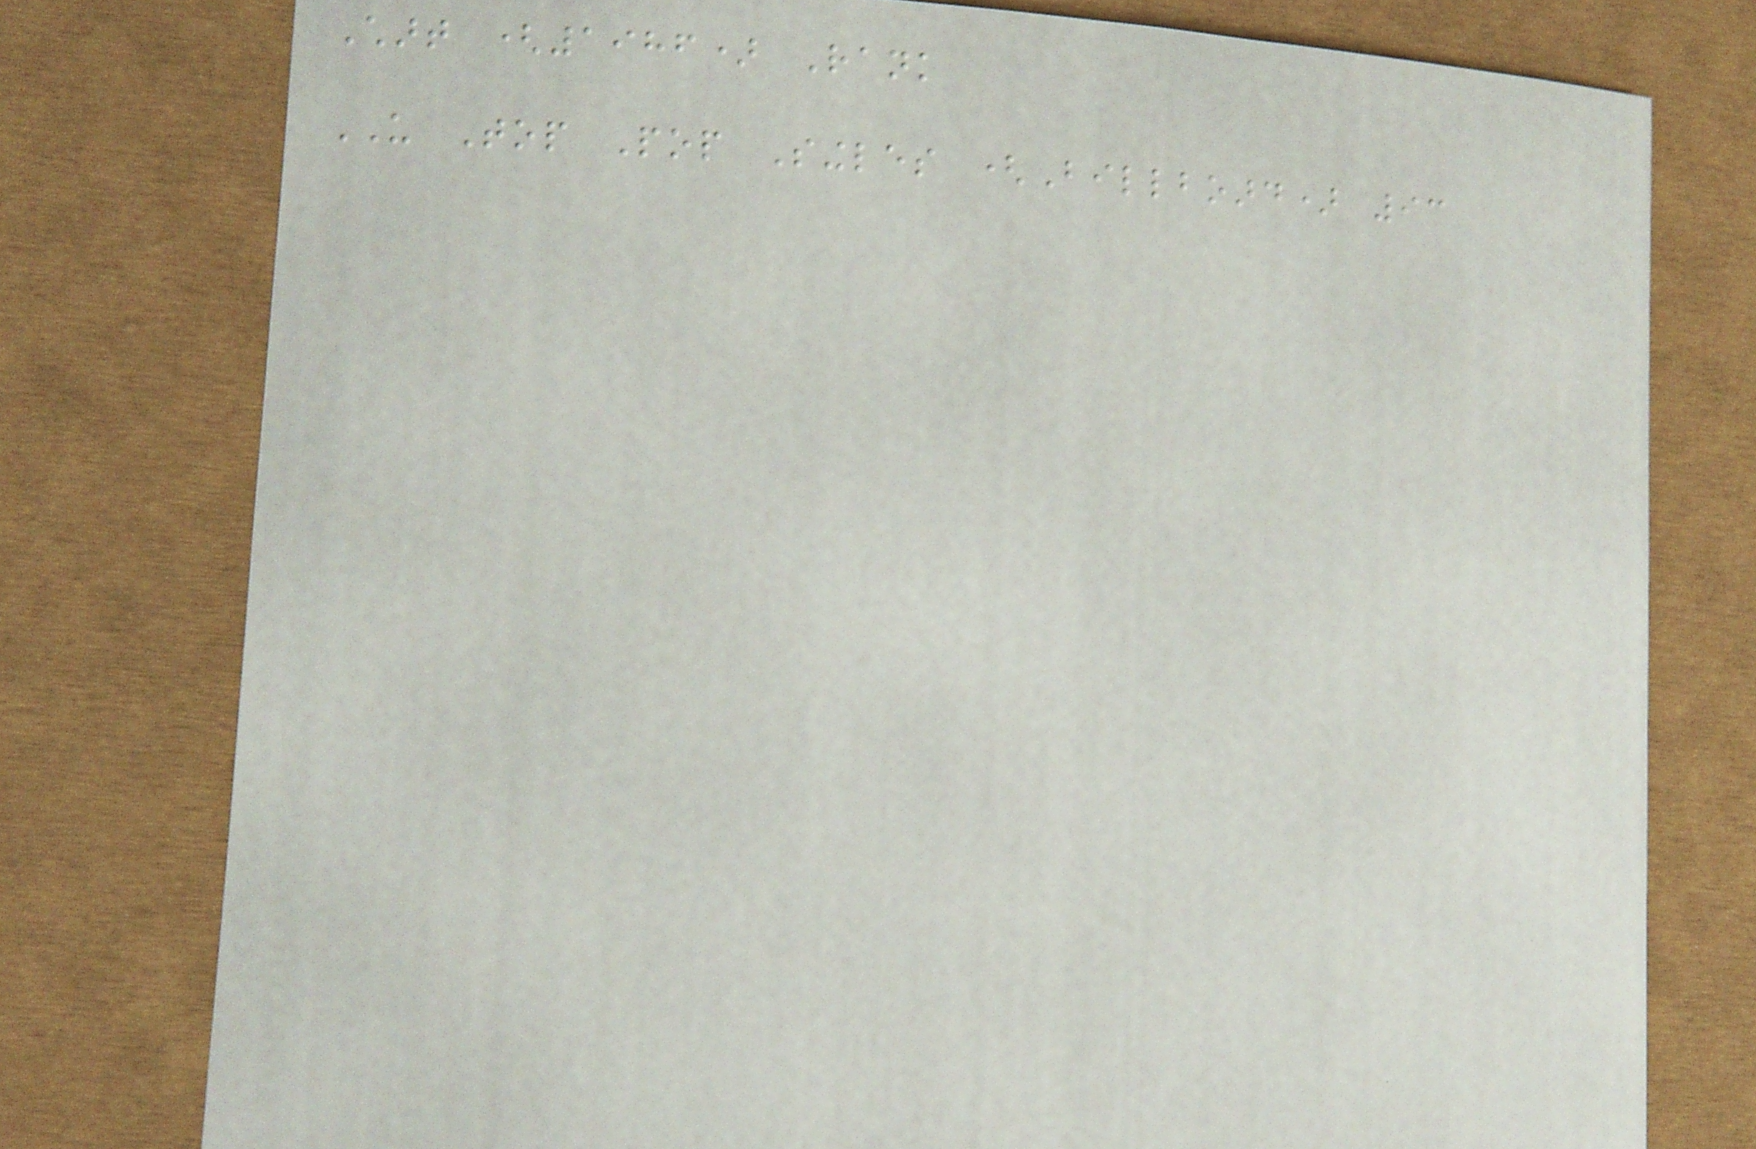Chart (1986) Rank
US Top Pop Singles (Billboard) 93
